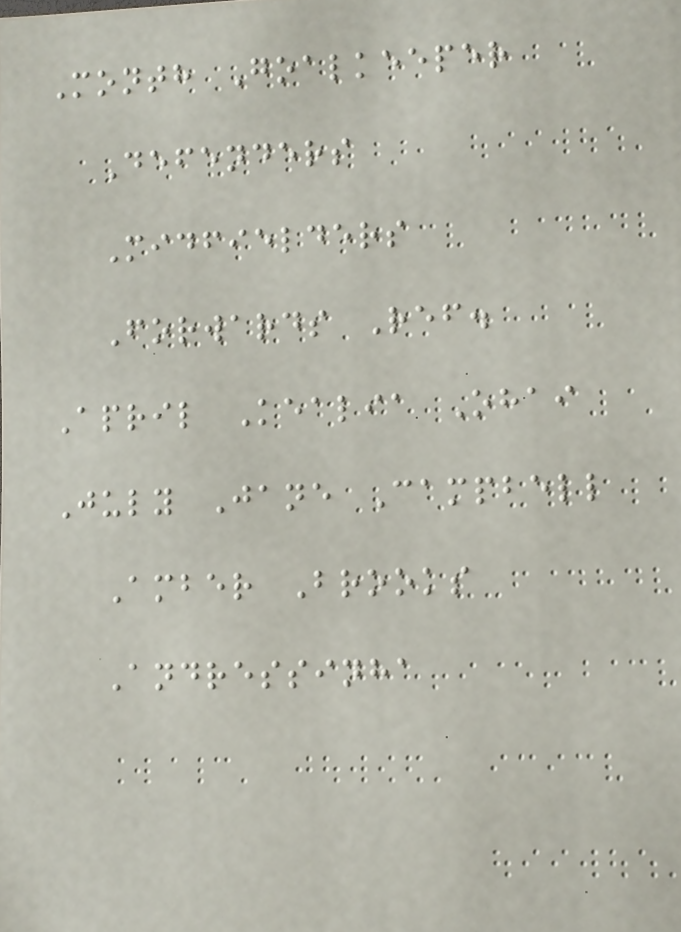Month Goalkeeper
Defenders
Midfielders
Forwards Ref.
April Kealia Ohai
July Jane Campbell
Amber Brooks
Andressinha
